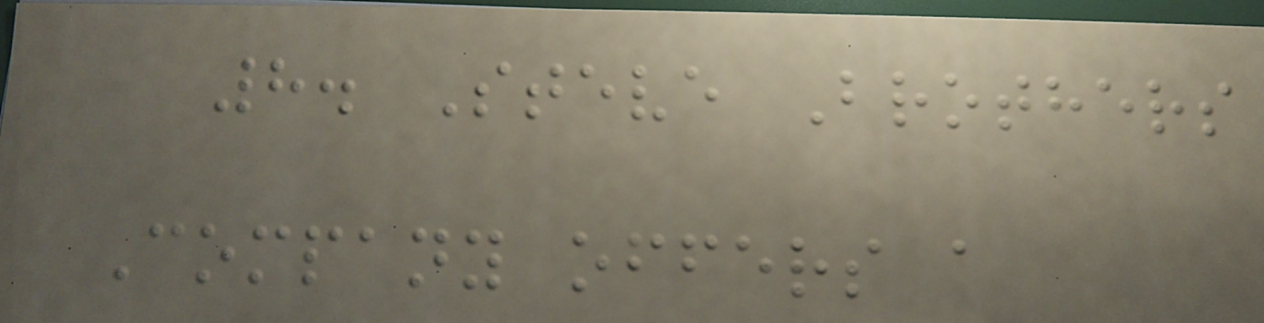8. Steve Brothers
Company offers a
